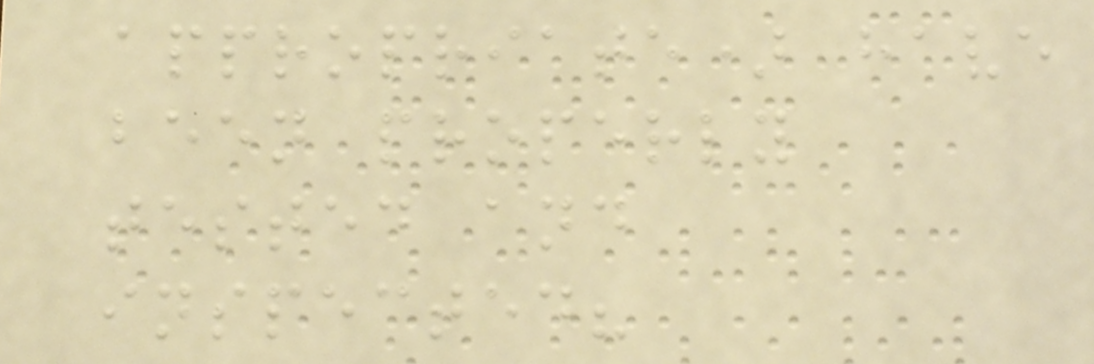appropriate) have
been properly
tested and
inspected?
